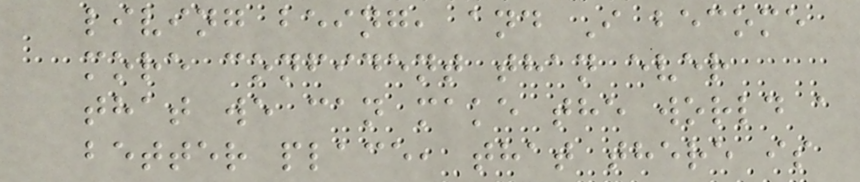living being, and I become
more confident than ever
that we can make the world a
better place, that there is
